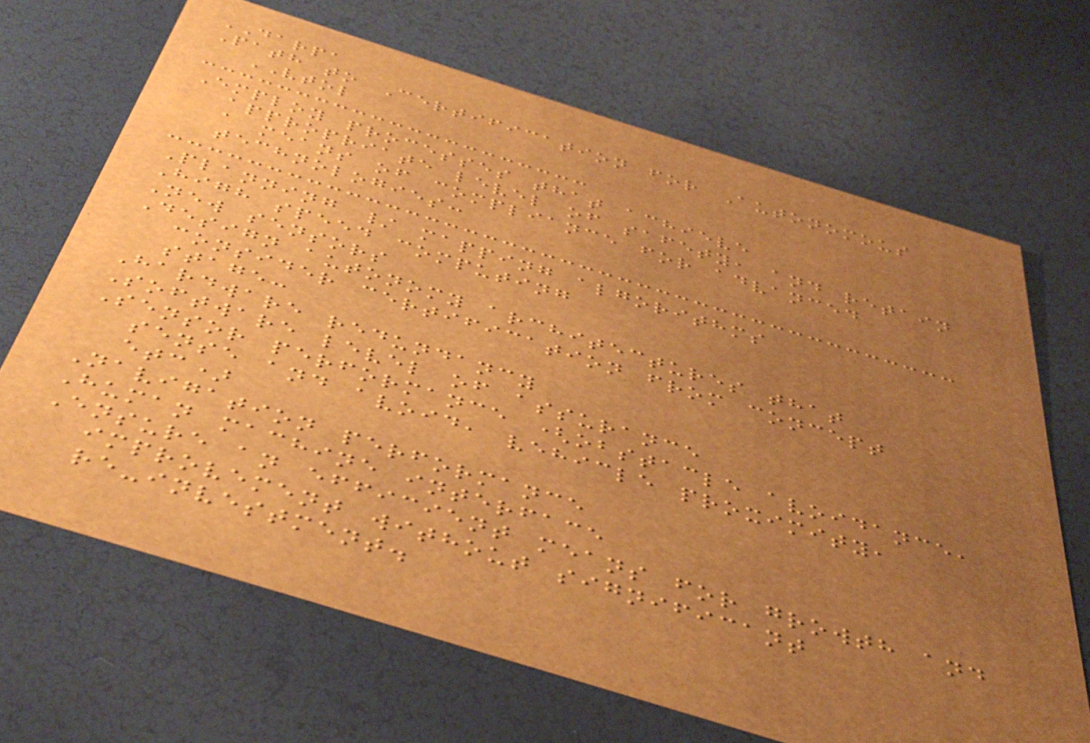DARPA
Path to Certification for Autonomous
VTOL
Employ processes that achieve
appropriate level of safety, and retain
a means of compliance for advanced
technologies:
Planning / mapping algorithms
High speed computing
New sensors
Design autonomy architectures that
consider certification from concept
stage:
Hardware redundancy
Software level of assurance
Sensor performance (obstacle avoidance,
sense and avoid, vehicle proximity,
etc)
Navigation performance
Human machine interface
Ensure an efficient means for growth and
improvement without significant
re-investment.
